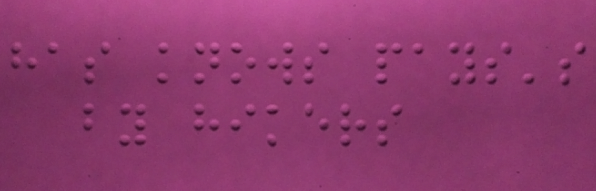has knows pays's
by hikers
